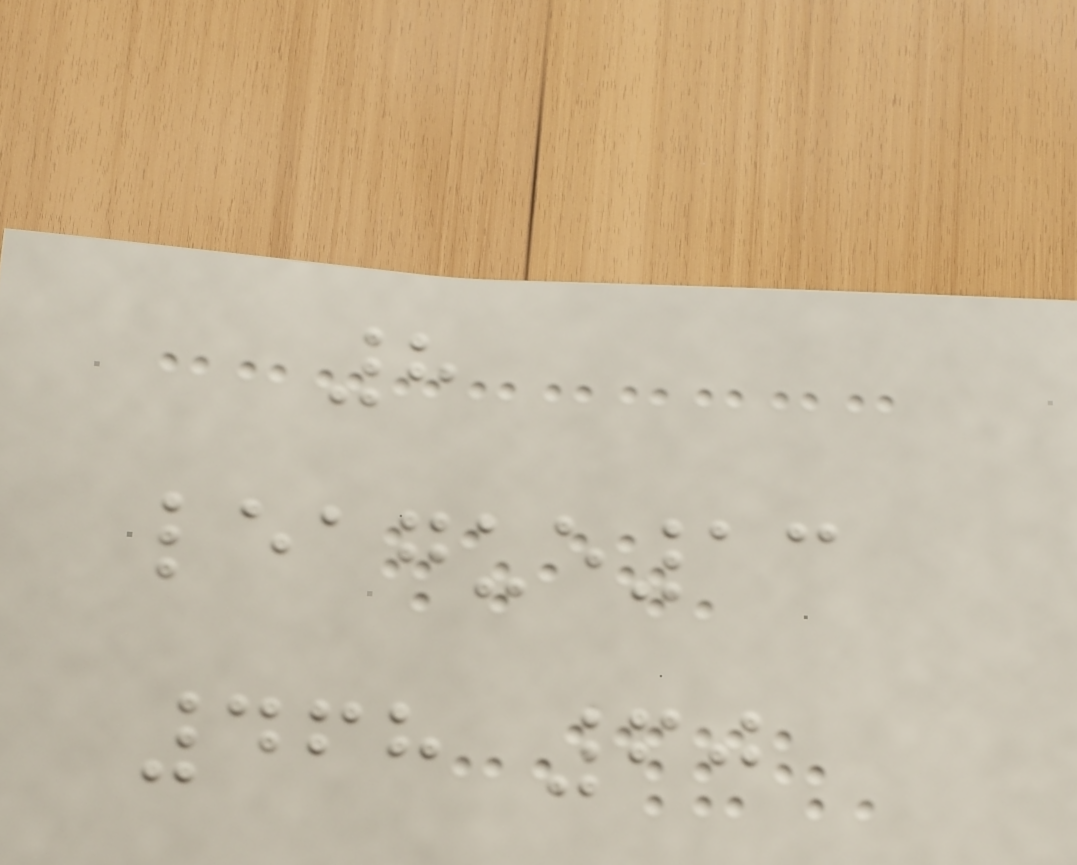8
league13
468 60
